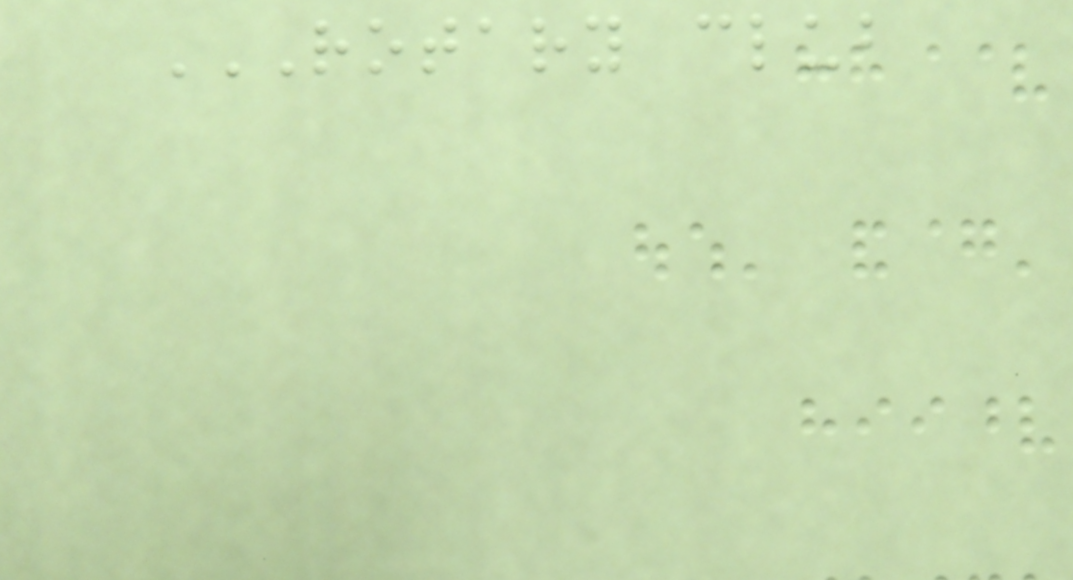ROTARY CLUB
